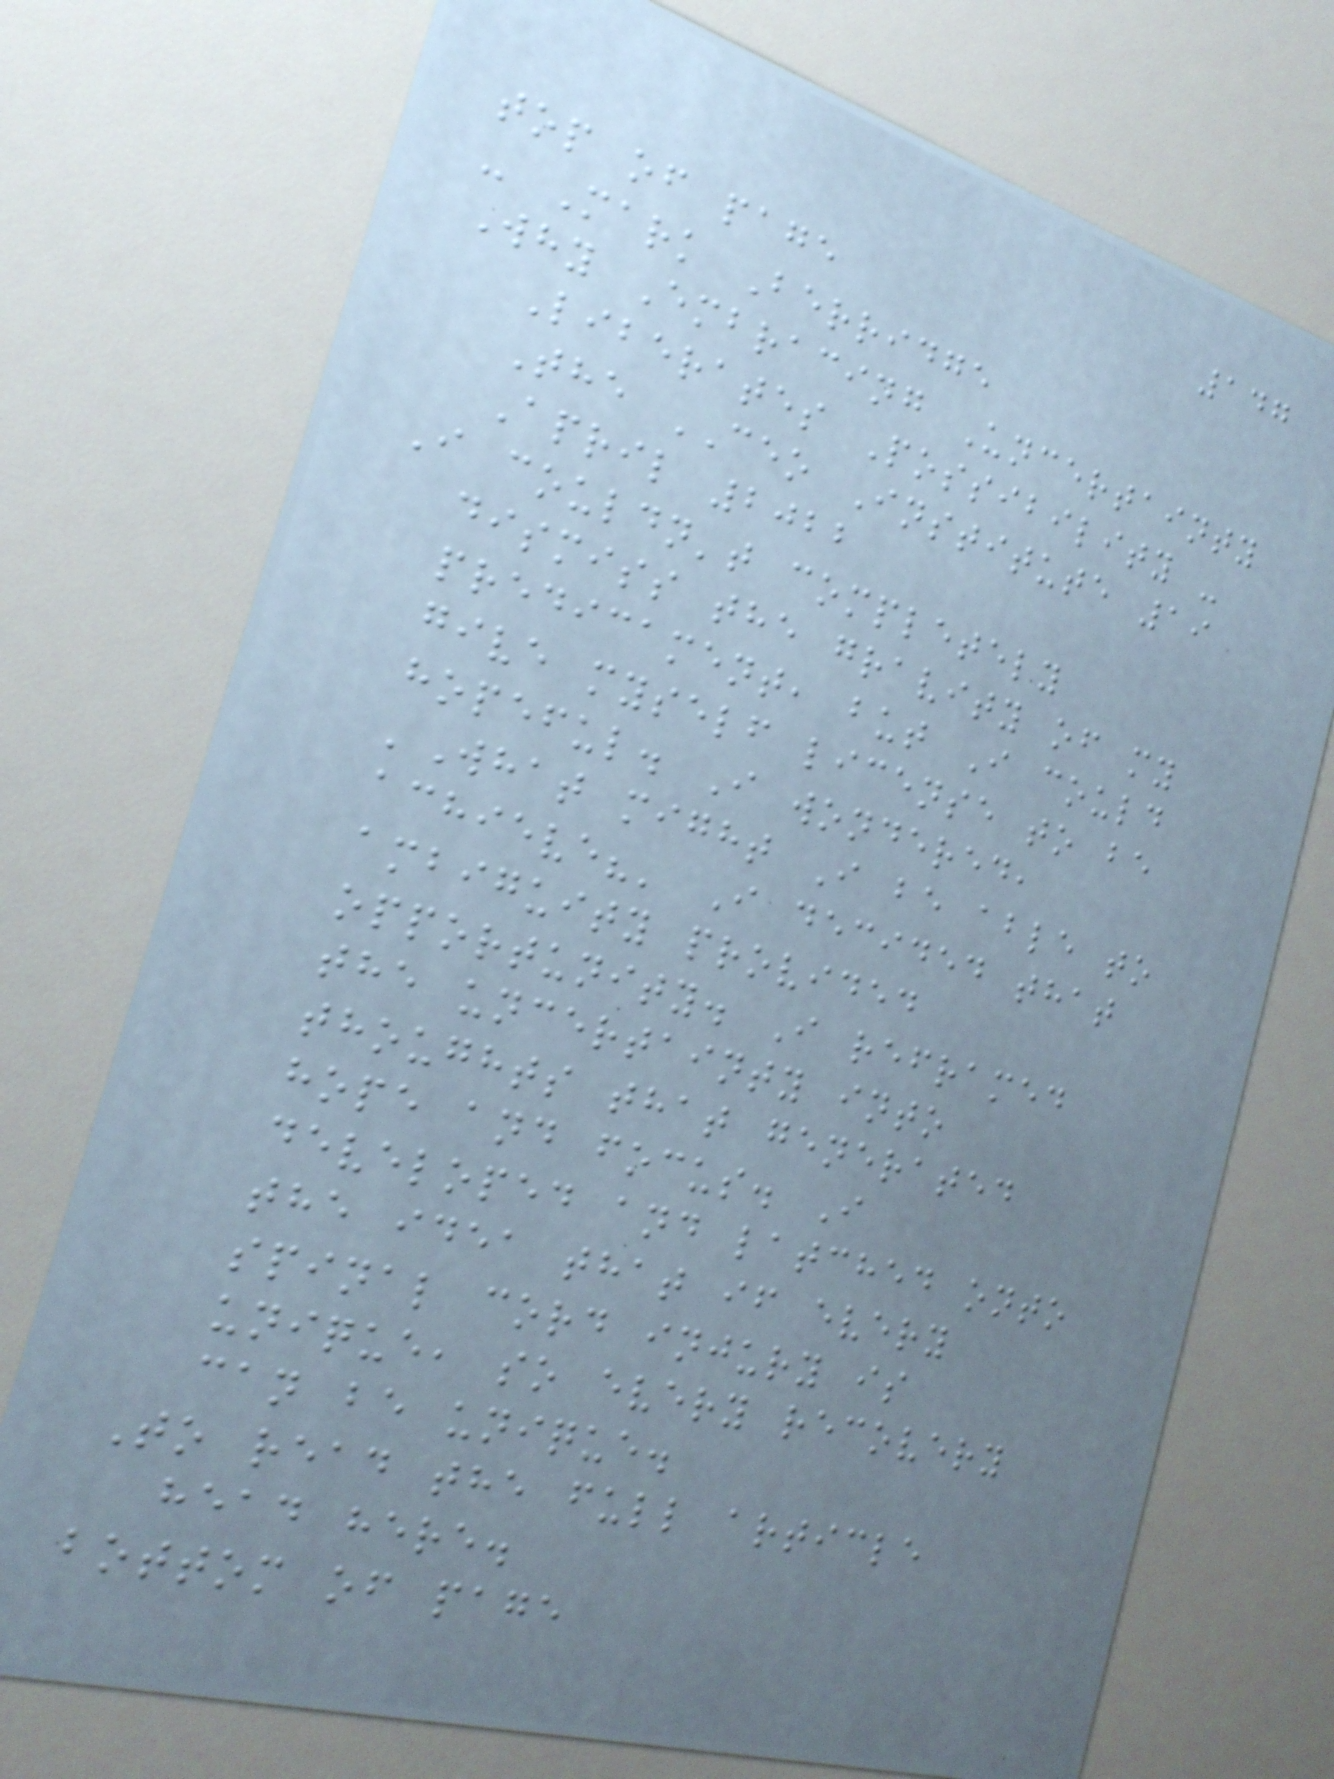147
top of page
- Mark Berridge
Why Embracing Uncertainty
Liberates Possibility -
The CEO Institute 19
April 2022
I couldn't completely
dismiss the gravity of my
predicament, but I could
give myself license to be
hopeful. I wondered,
'What might I be able to
achieve?' I decided that
ambiguity provided
opportunity. I reframed
the uncertainty into
thoughts that generated
hope and focus. I
developed and latched onto
the idea that if every
spinal cord injury is
unique, so every recovery
can be unique.
To read the full article
head here.
bottom of page
